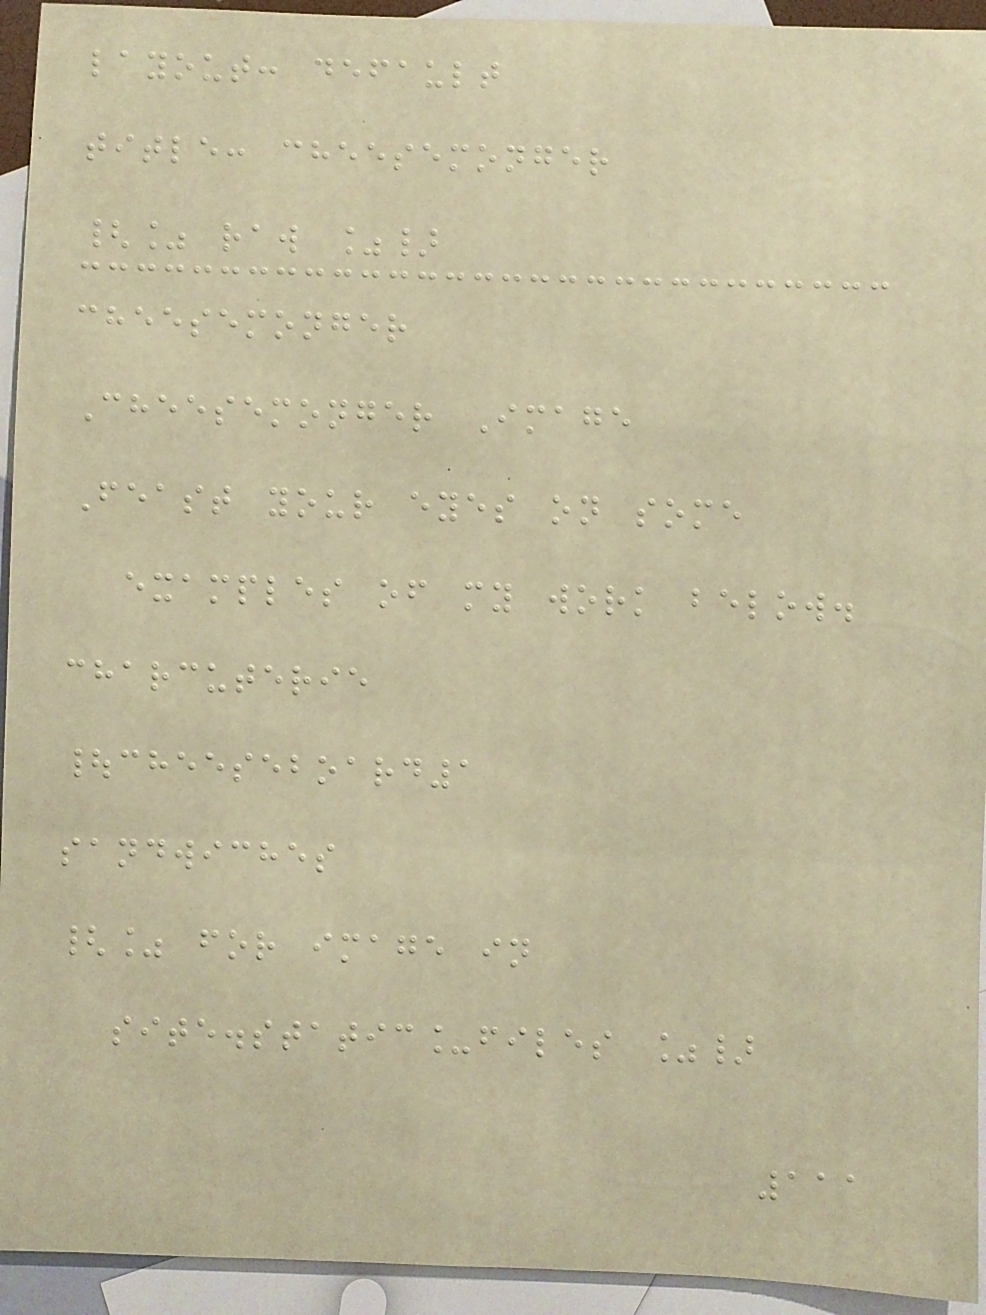layout: default
title: cheesemonger
{% raw %}
cheesemonger
Cheesemonger Image
Feast your eyes on some
examples of my work below.
charcuterie
|cheeseboard1
sandwiches
{% for image in
site.static_files %}
111
